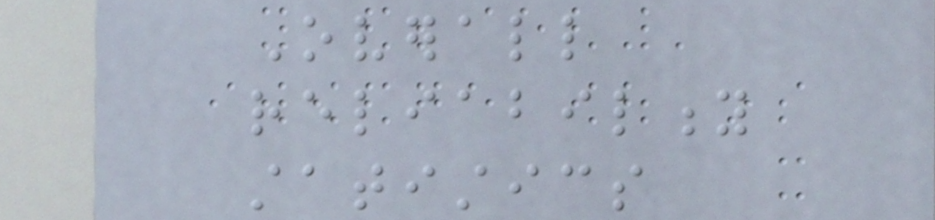Overall
reliability
statistics
